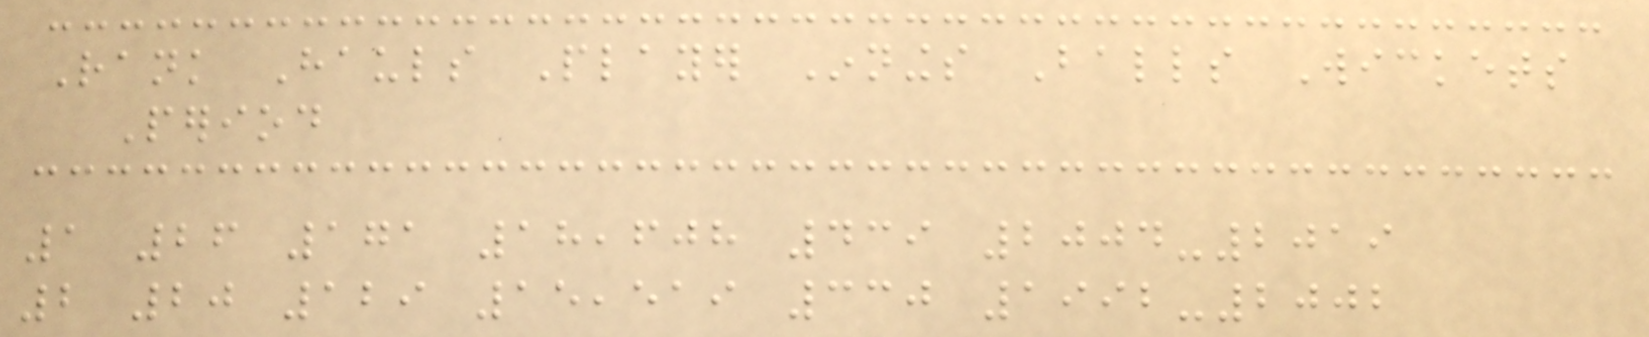Rank Hauls Player Innings Balls Wickets
Period
1 26 171 18,608 439 2004-2019
2 20 129 15,519 330 1992-2002
